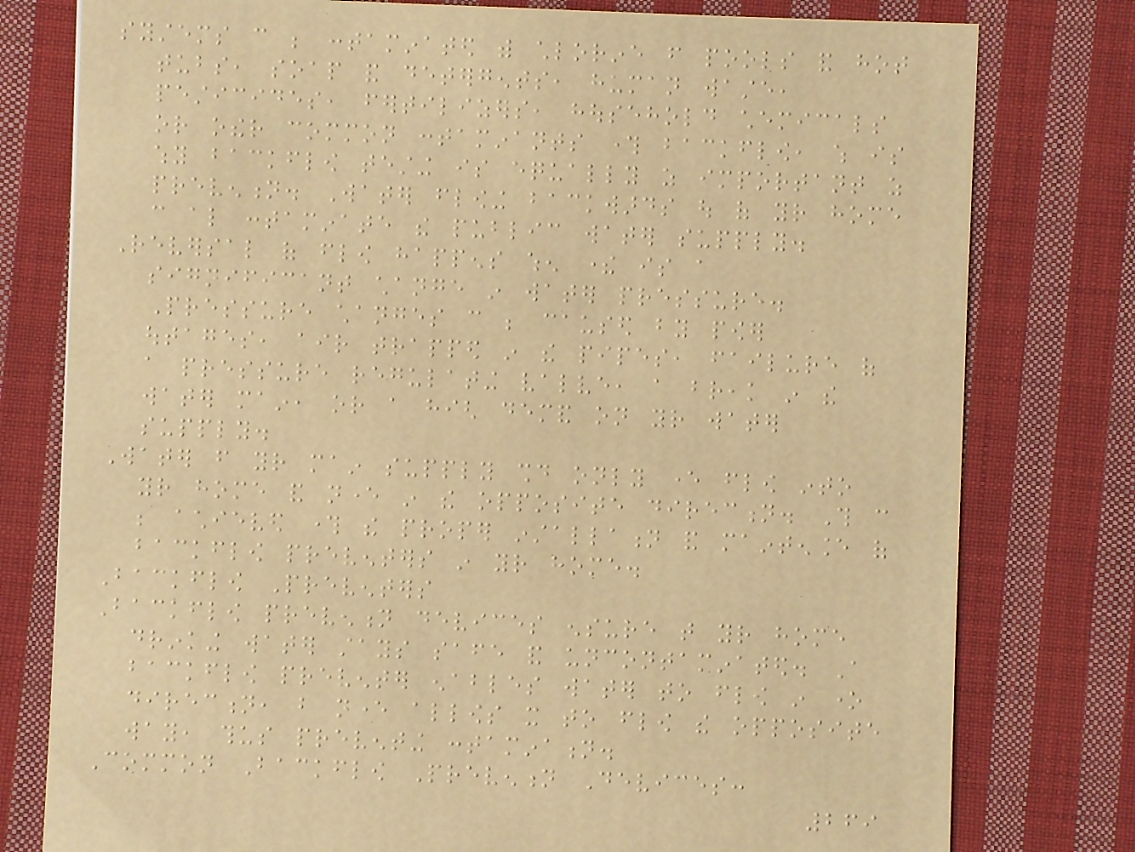systems can be contaminated with chlorine from pools and hot
tubs, soap and detergents, human waste,
pesticides, fertilizers, household chemicals
or other common contaminants through backflow, which is
why backflow testing is equally as important as
prevention. Water flowing backwards out of your home
can also contaminate the public water supply.
Reversal of flow happens when there is a
significant change in water pressure.
Pressure changes can be caused by power
outages, air trapped in the pipes, failure of
a pressure regulating valve, a break in the
water main, or a high demand on your water
supply.
Water from your main supply should only ever flow into
your home and never in the opposite direction. This can
be achieved through the proper installation and maintenance of
backflow preventers in your home.
Backflow Preventers
Backflow prevention devices ensure that your home
drinking water stays safe and uncontaminated. A
backflow preventer enables water to flow in one
direction, but never allows it to flow the opposite
way, thus preventing contamination.
Common Backflow Prevention Devices:
269
